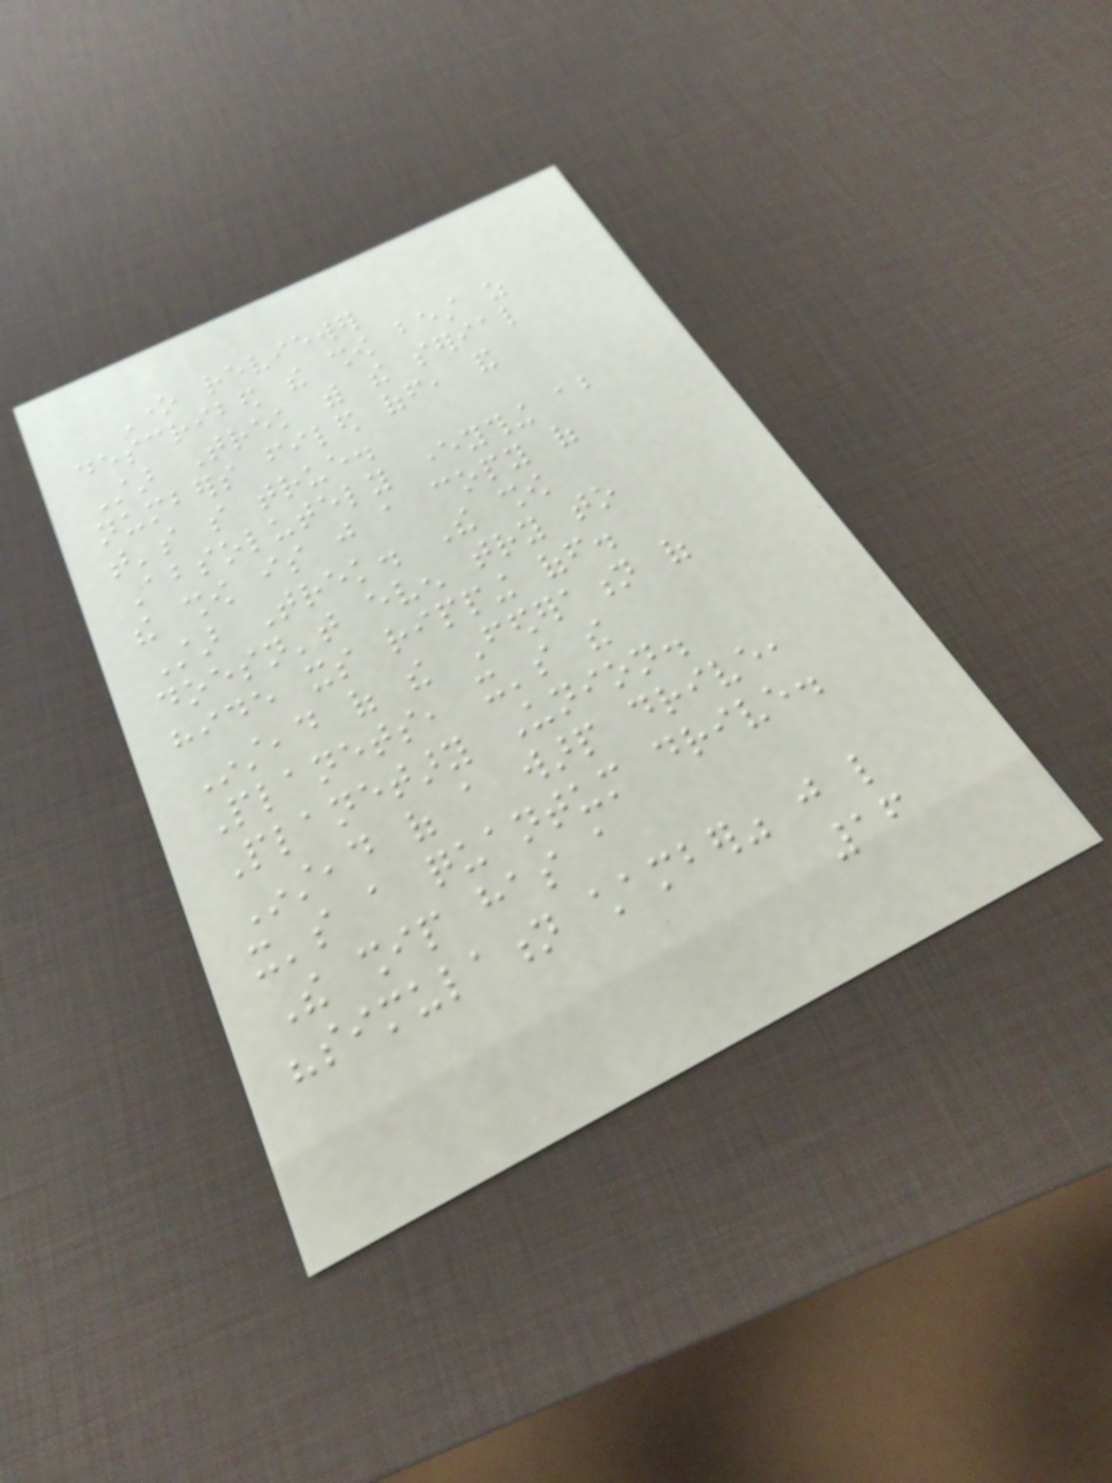One reviewer
described the show best as
Star Trek with the serial
numbers filed off, and
that's so true.
Absolutely everything about
the show is just a copy of
Star Trek. The show
doesn't even try to
hide its ripping off.
Instead of the Federation of
Planets, it's the
Planetary Union.
Instead of a warp drive,
it's a quantum drive.
The ship has a
"simulation chamber" just like
16
